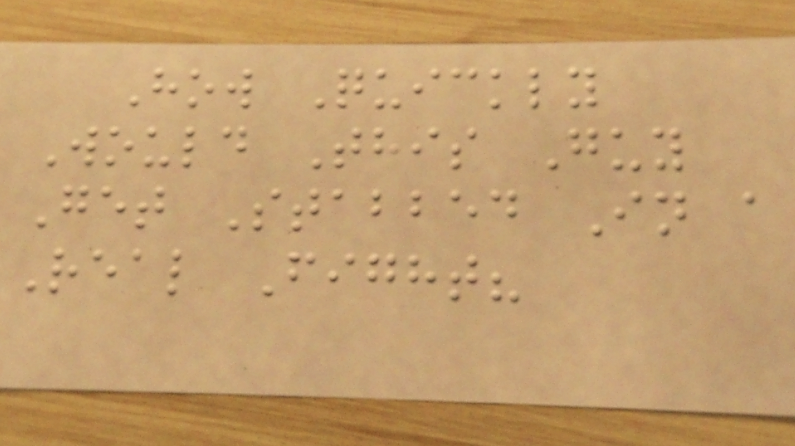How Quickly
Would This Guy
Get Stabbed In a
Real Fight?
